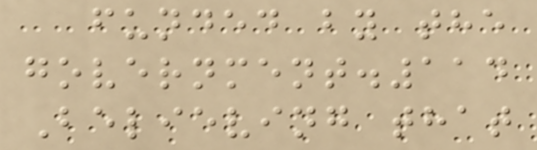funded by the
government.114
Believing that
